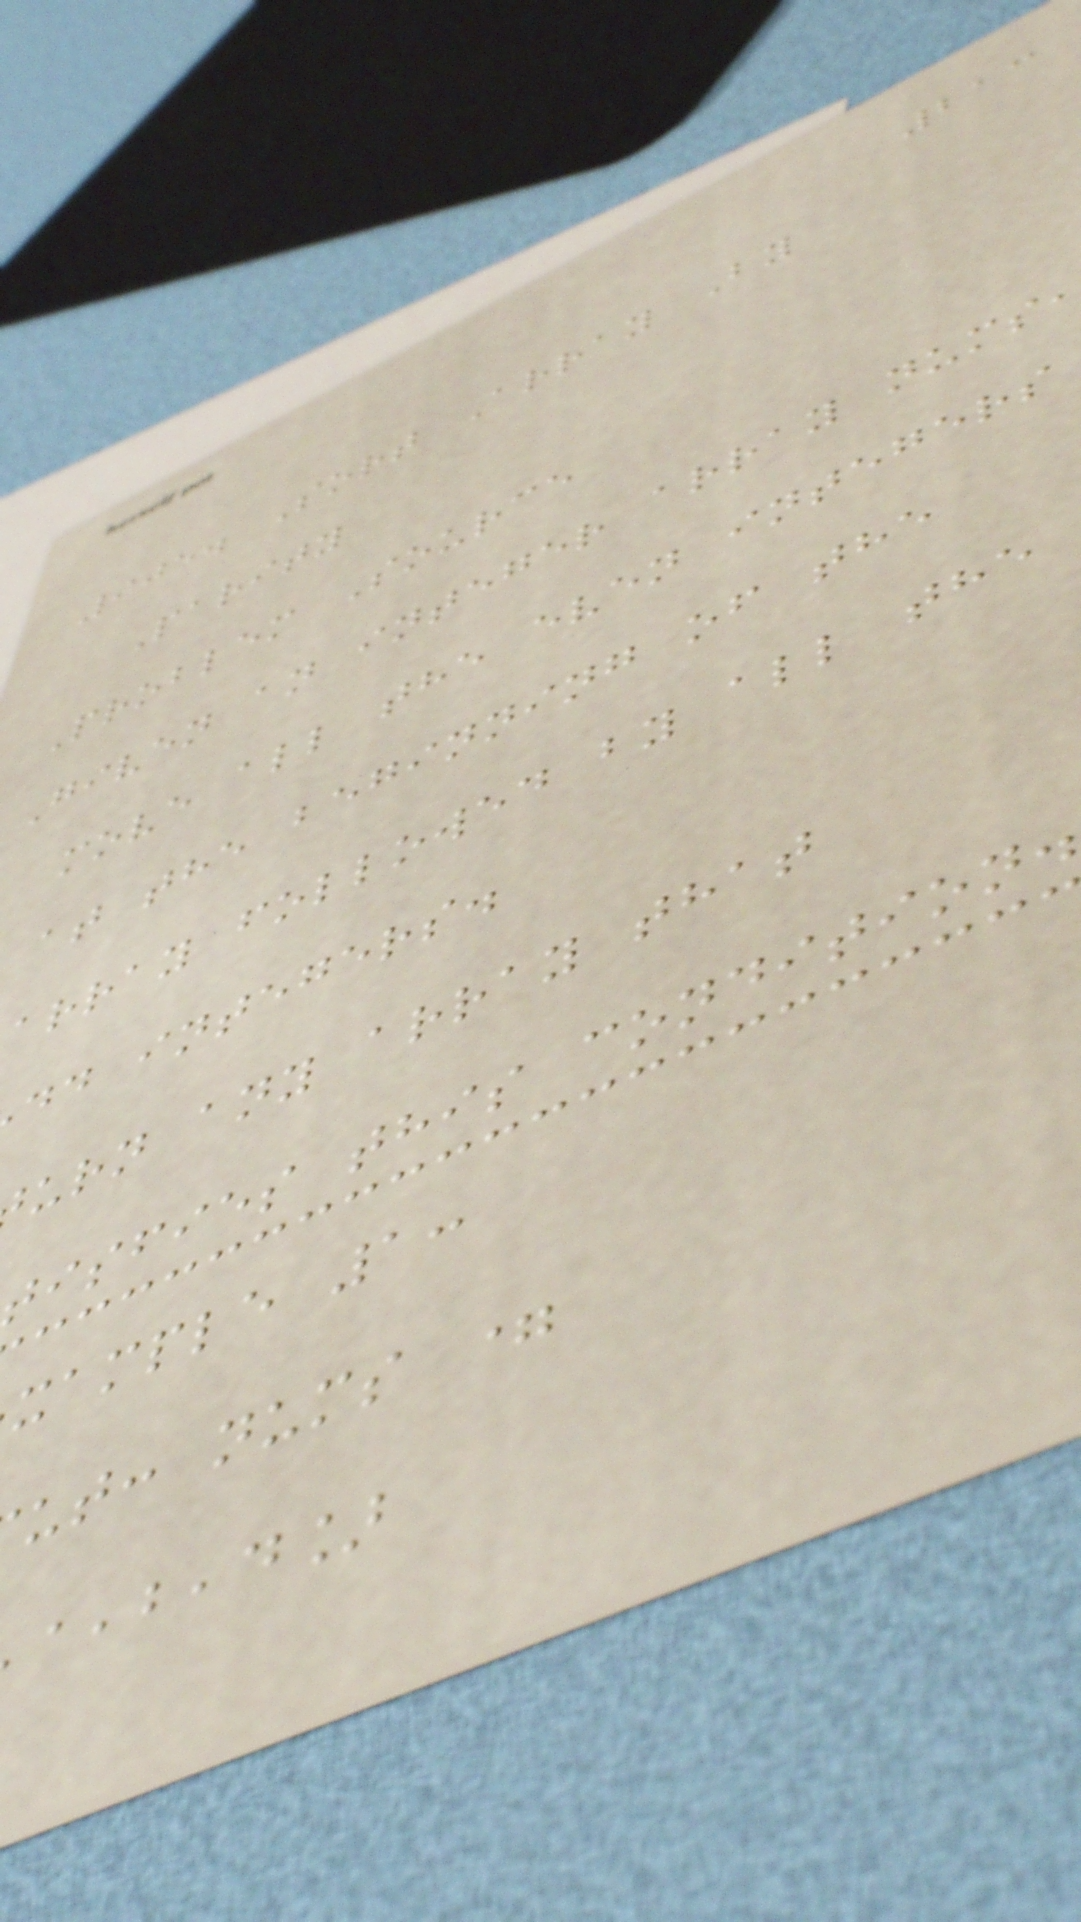213
905. Sort Array By
Parity
Problem Source
Given an integer array nums
move all the even integers
at the beginning of the
array followed by all the
dd integers.
urn any array that
isfies this condition.
xample 1:
ut: nums =
,d]
